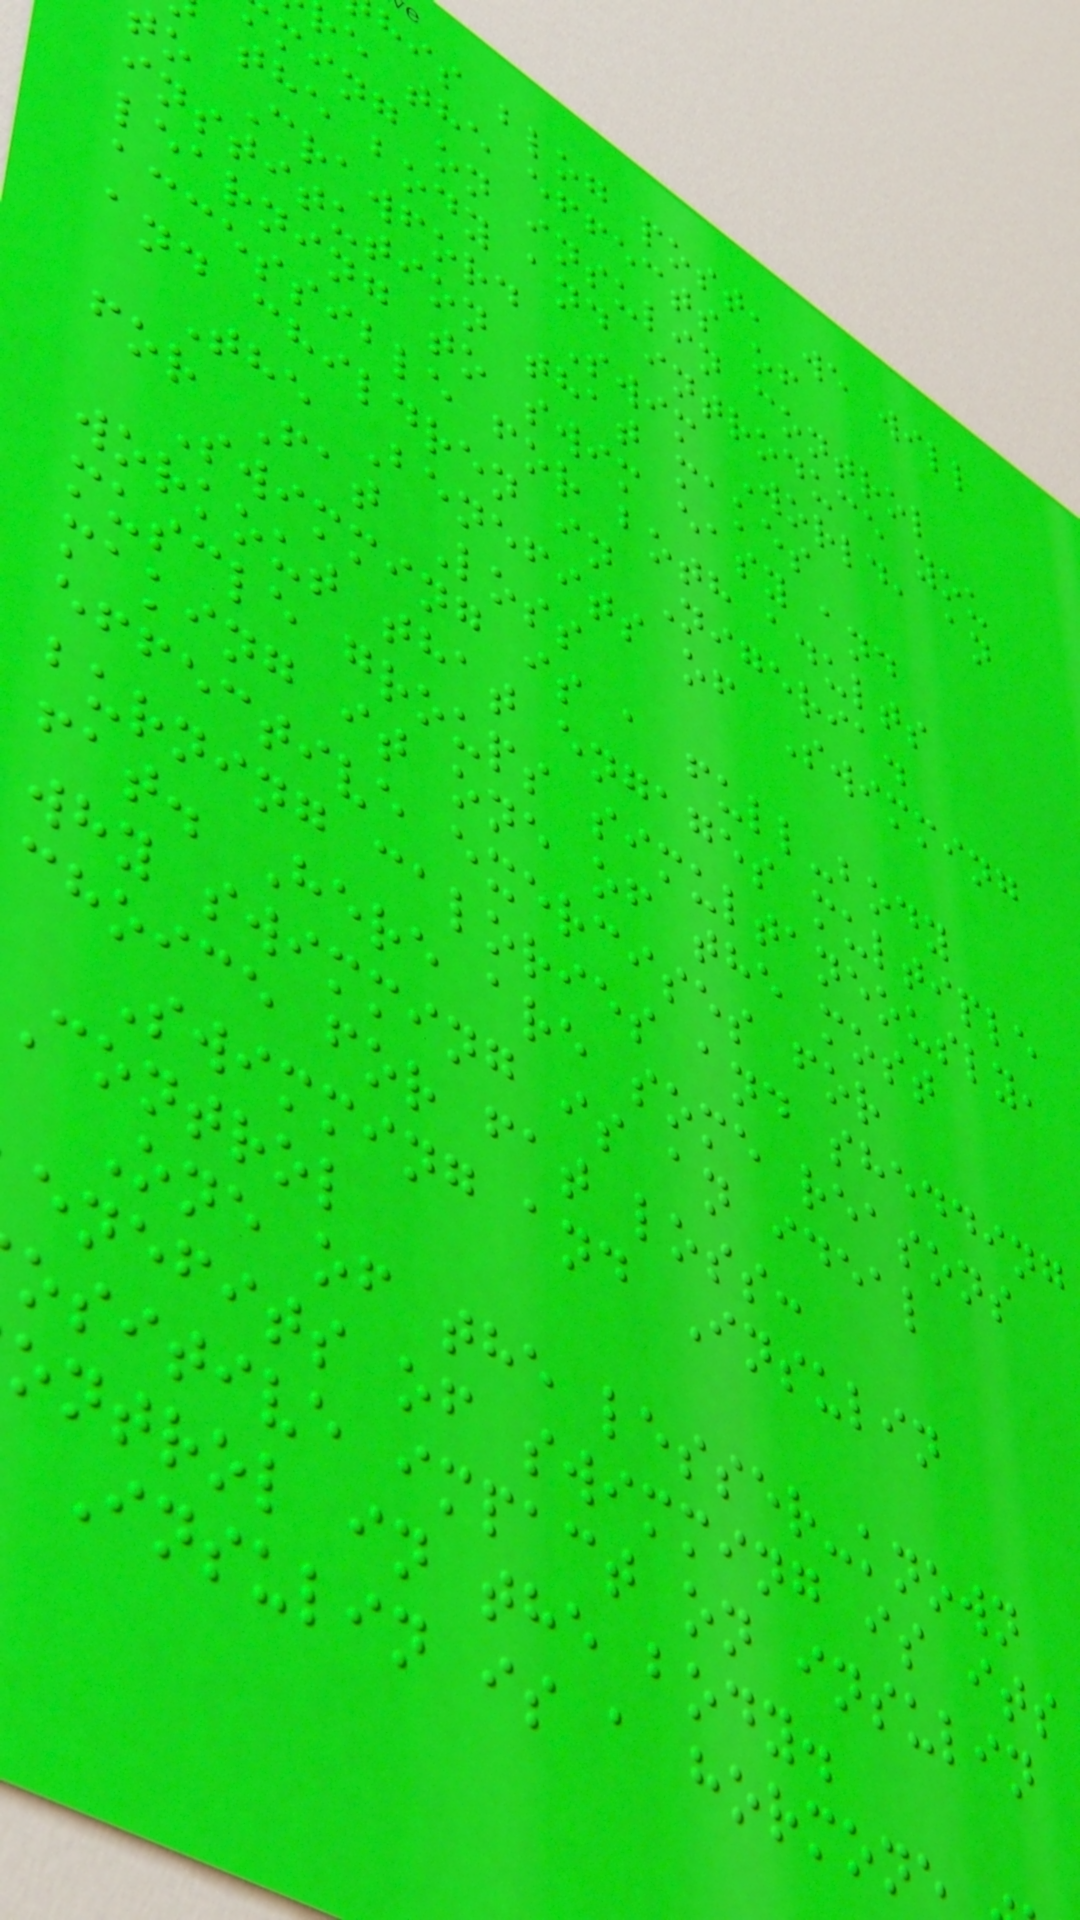his blog post, we will
e the effects of
ming on insulin control
the body and introduce you
o Crawford Swim World, an
institution that makes
learning to swim easy and
accessible for both adults
and children in Nigeria.
The Benefits of Swimming
for Fat Loss
Swimming is a full-body
workout that engages multiple
muscle groups simultaneously,
making it one of the most
effective exercises for
burning calories and shedding
fat. Here are some reasons
why swimming is an ideal
choice for fat loss:
Swimming and Insulin
control
One of the lesser-known
enefits of swimming is its
ositive impact on insulin
ontrol in the body.
Insulin is a hormone
